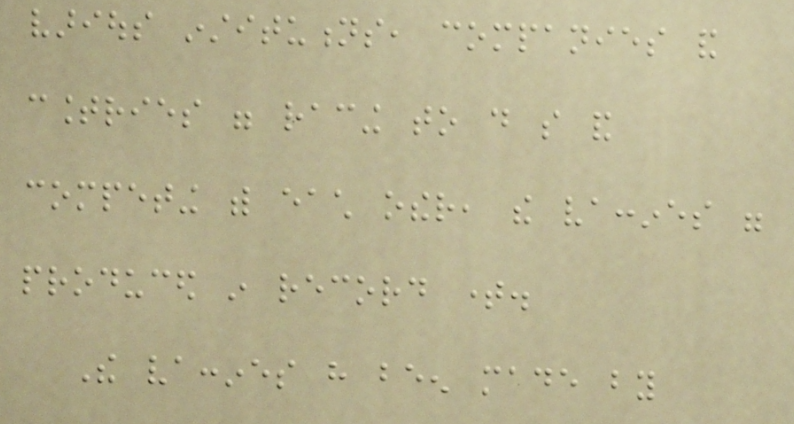various institutions, companies and
countries were racing to do so and
competing with each other, the vaccines were
produced in record time.
The vaccines have been made by
